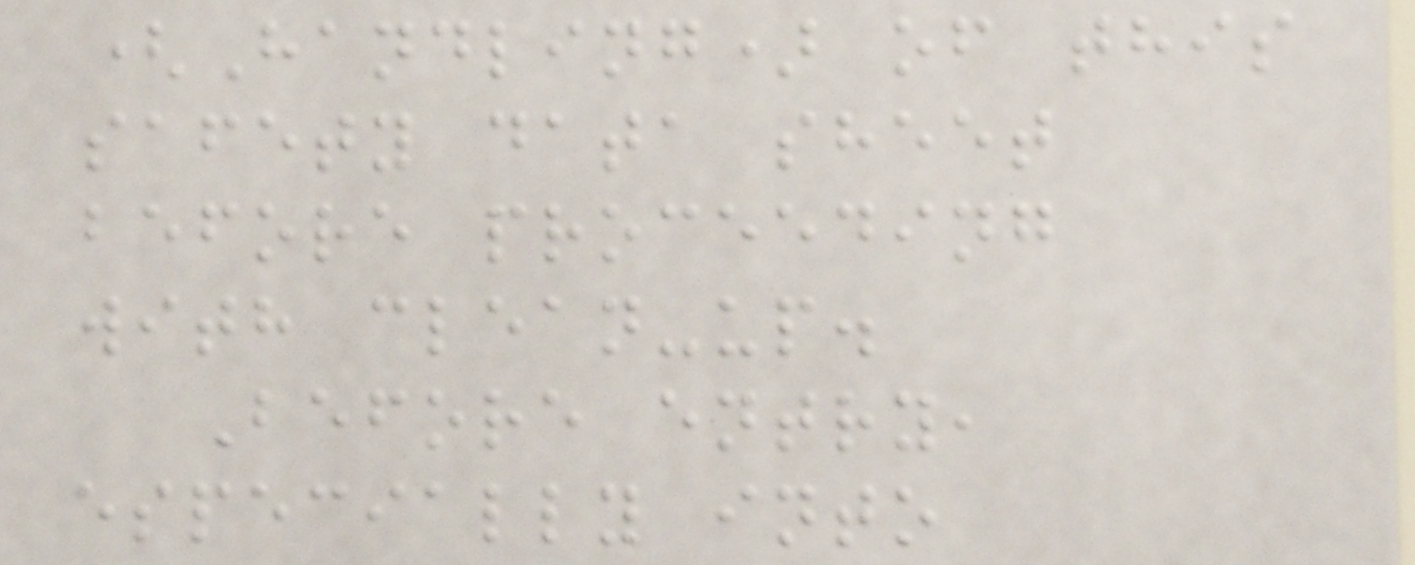(Handling) of this
safety data sheet
before proceeding
with clean-up.
Before entry,
especially into
